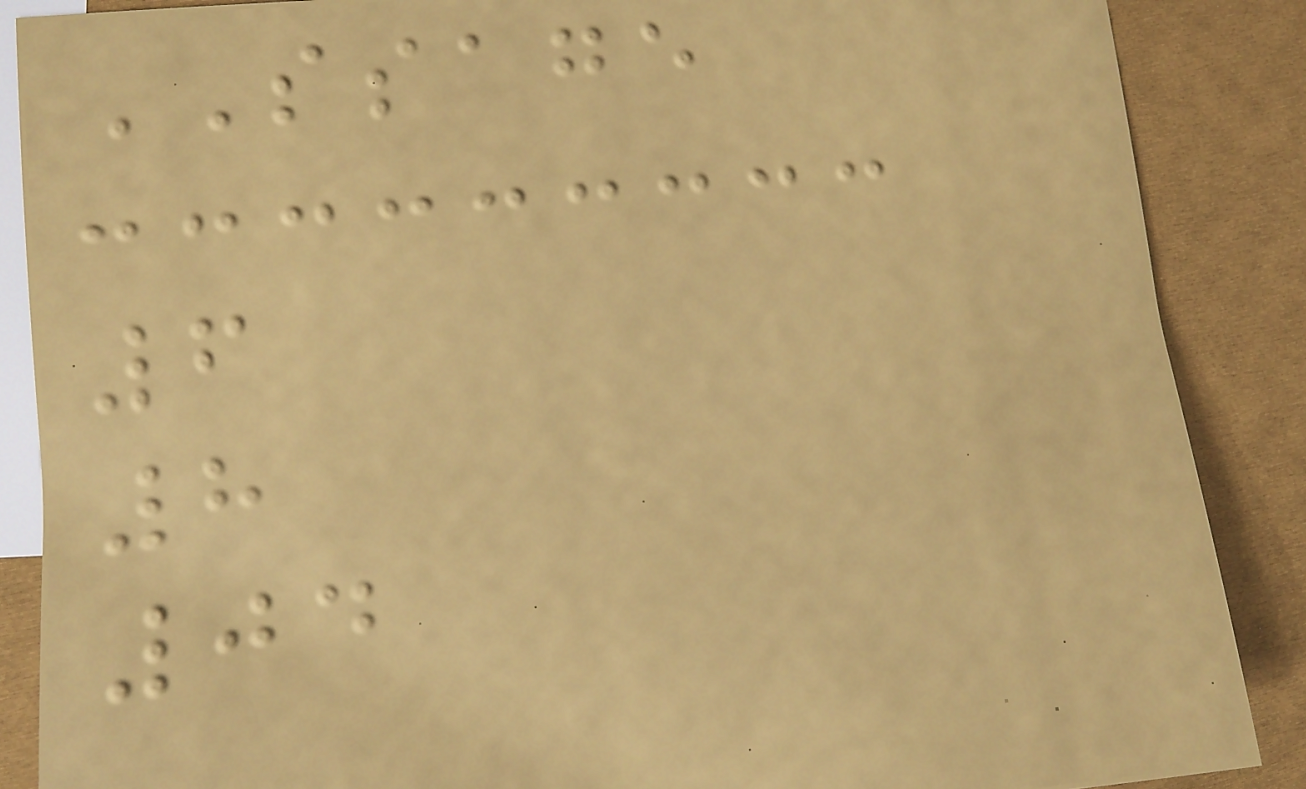SSAGE
6
8
04
